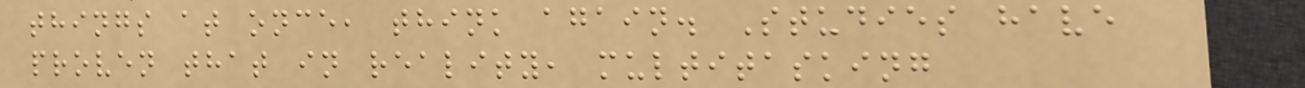things at once, think again. Studies have
proven that in reality, multitasking
